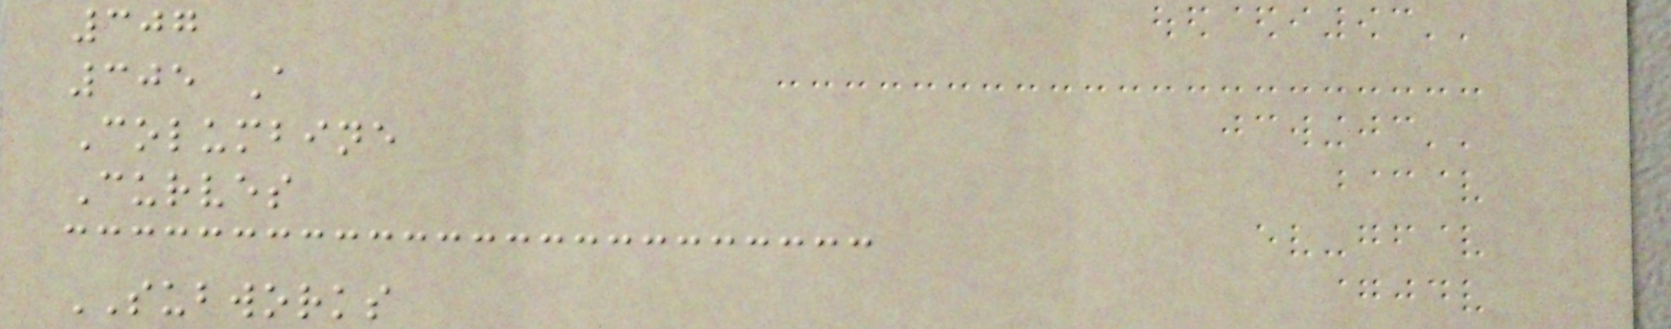307
305 A
Columbine
Curves
SUBWORKS
